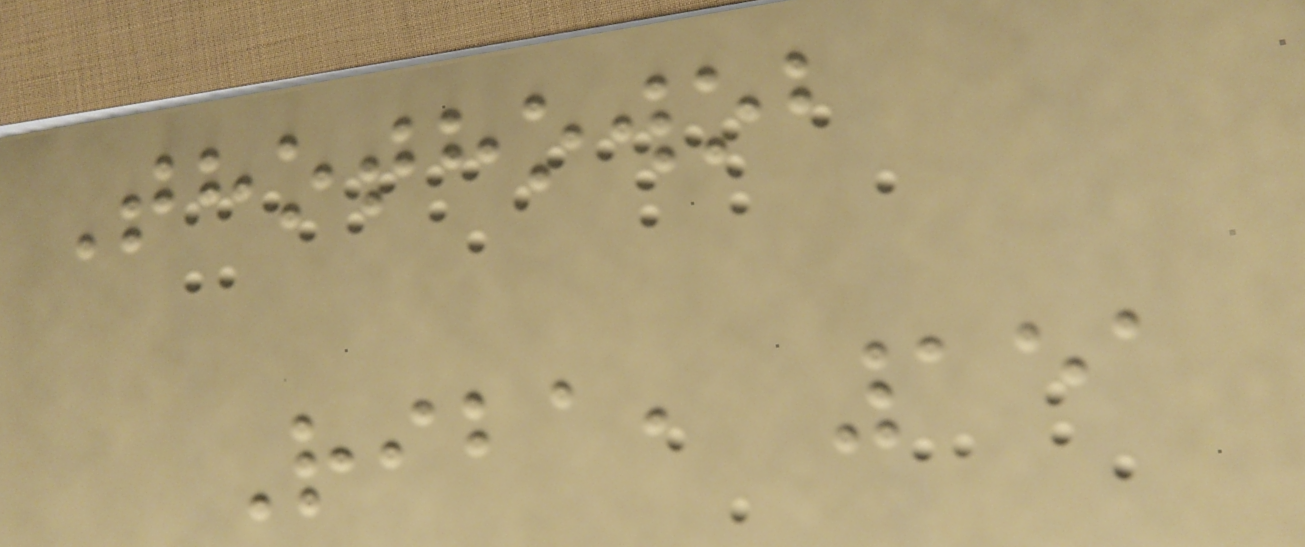Thothowob
Riba, 151
